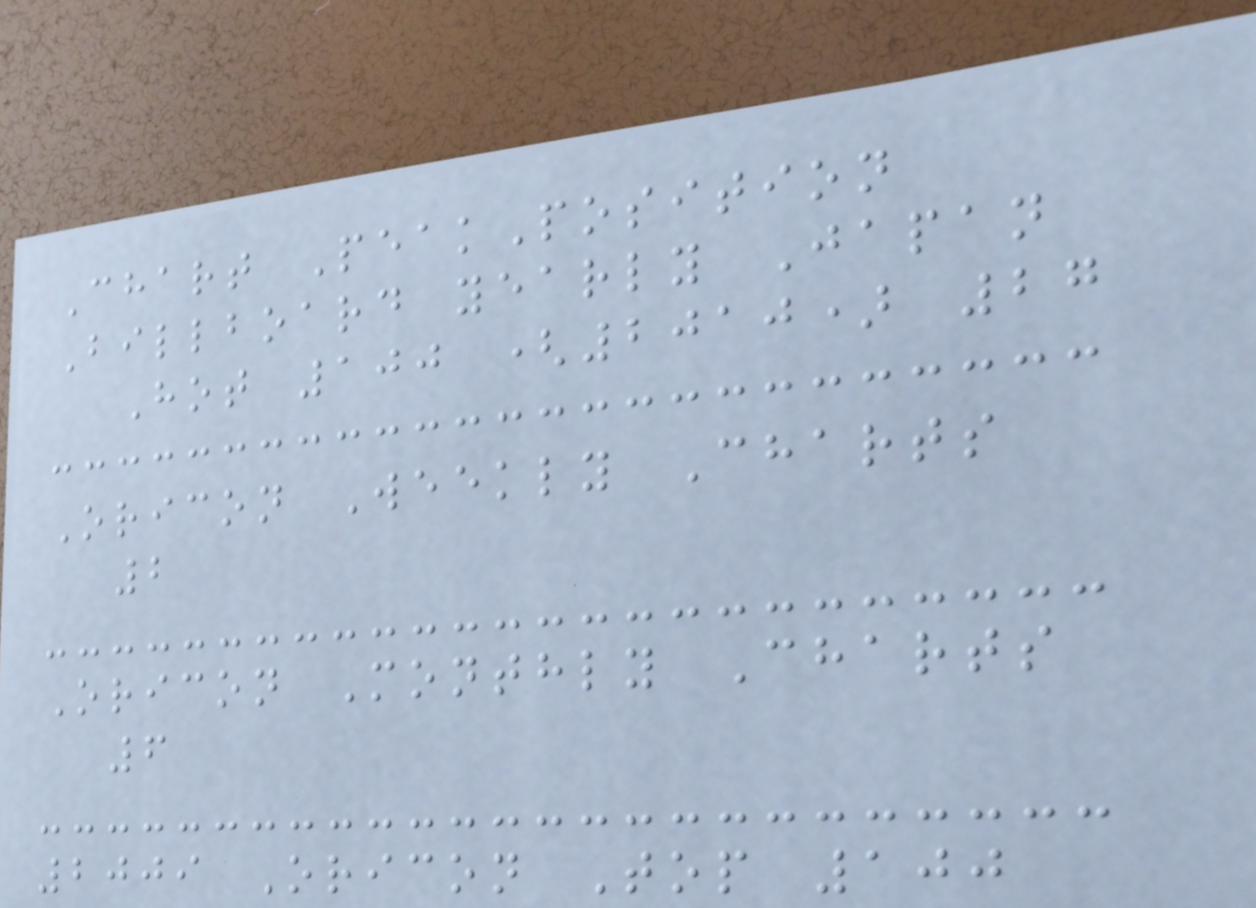Chart PeakPosition
Billboard yearly Japan
Hot 100 (2010) 27
Oricon Weekly Charts
2
Oricon Monthly Charts
6
2009 Oricon Top 100
